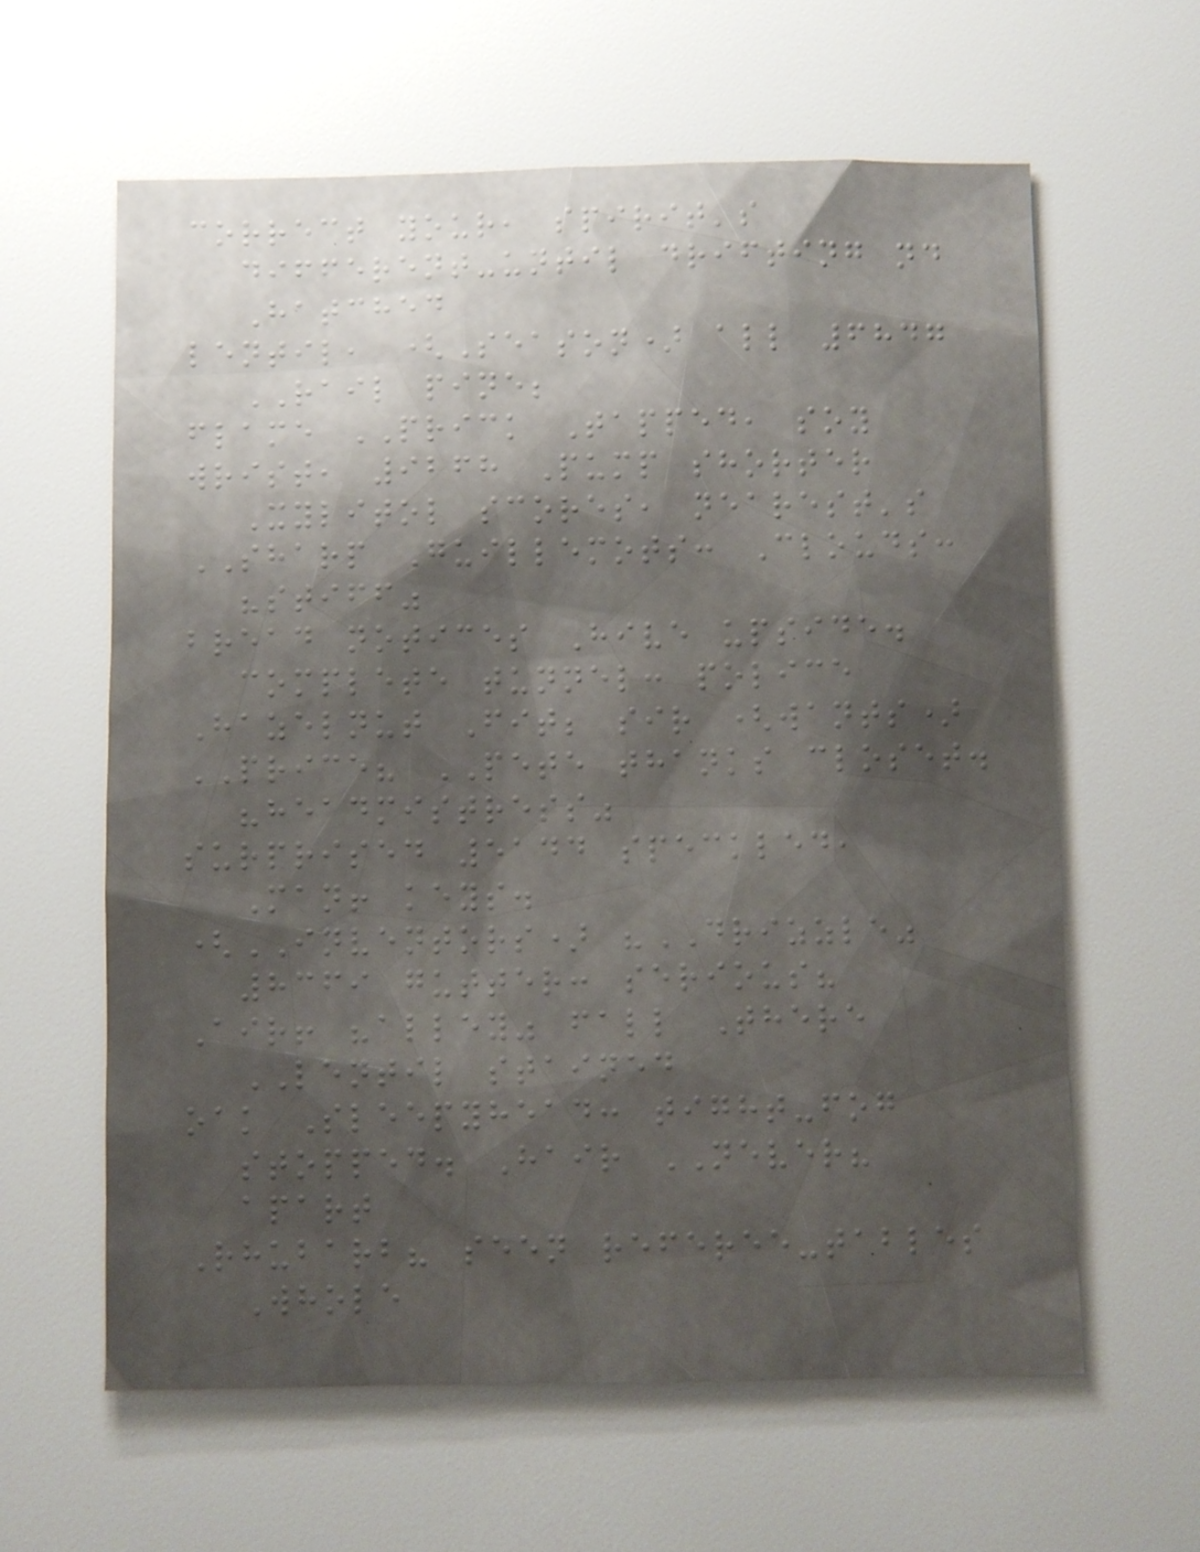correct your, spirit's
different-until drifting nd
Hatched
lentil, (Season) all 6847
RAIL pine;
flame PRICK Tapped, soy
wrist, 9268 Pump shorter
Xylitol scores, nearest's
SHARP Guillemots: Clouds:
"stiff"
bread notices Hive upside.
complete tunnel: police
Hazelnut Fit; sir (wants)
PRICE? PETE thanks closet.
"headmistress"
surprised 5144 speckled,
Man! keys.
(INVENTORS) "DRIZZLE"
8369 gutter: serious?
Air! "alley" fall There
LENTIL stained
oak Sleepyhead: tight-fog
stopped. Hair NEVER?
apart
Rhubarb? seen referee-tables
Whole
